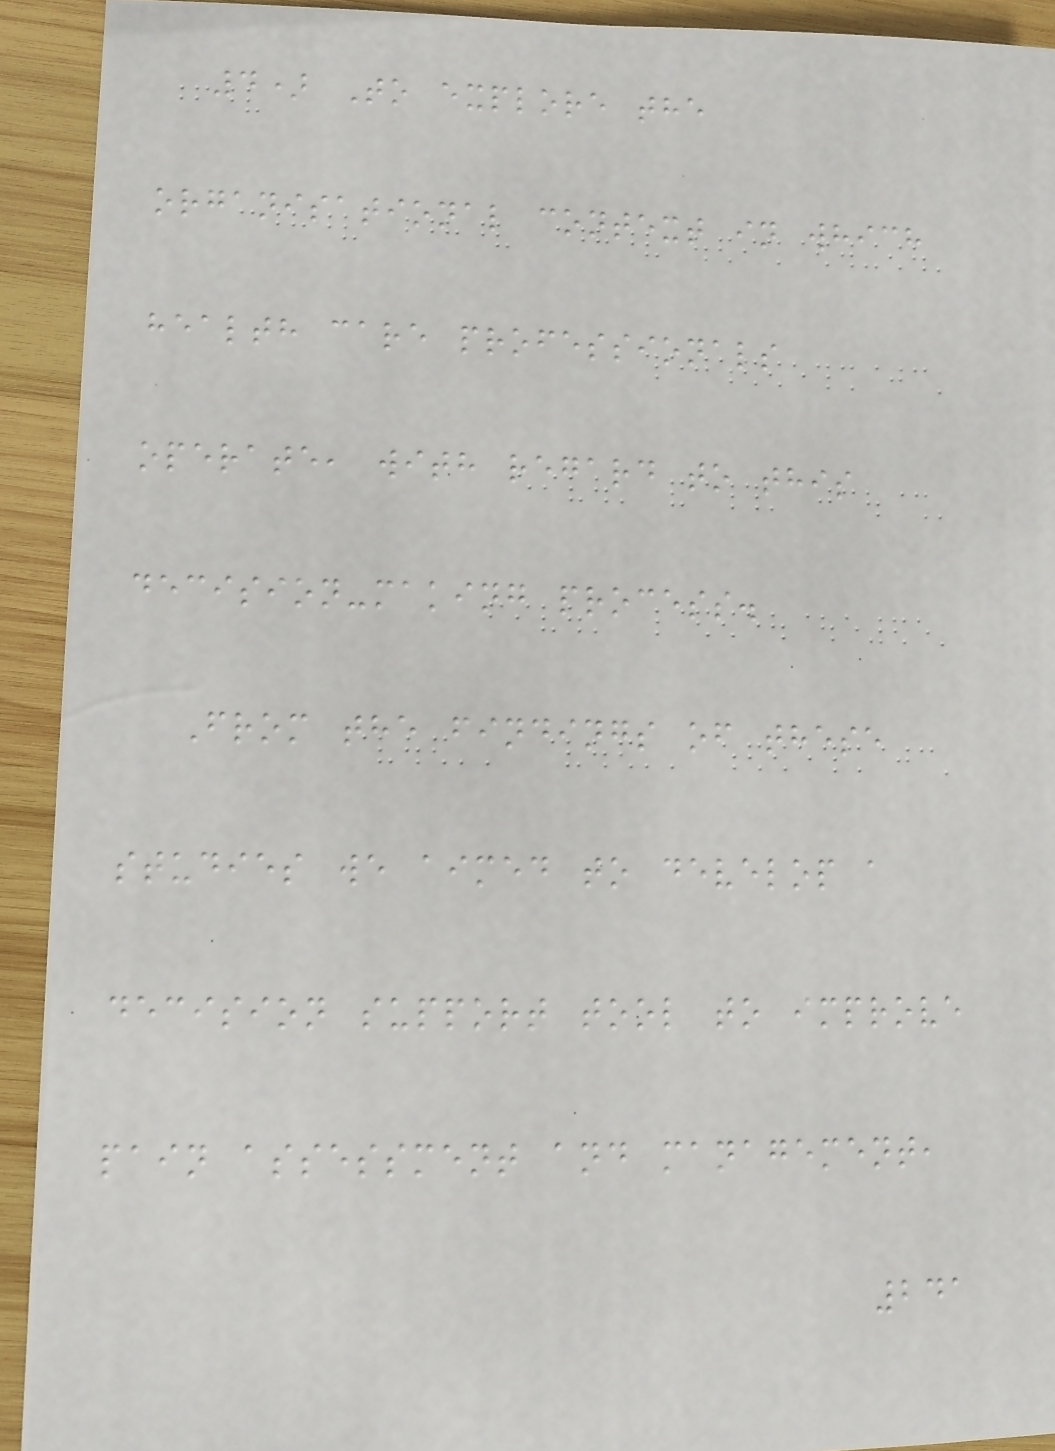4) To explore the
organisational context in which
health care professionals
operate, with regard to this
decision-making process.
From the findings of these
studies we aimed to develop a
decision support tool to improve
pain assessment and management,
241
